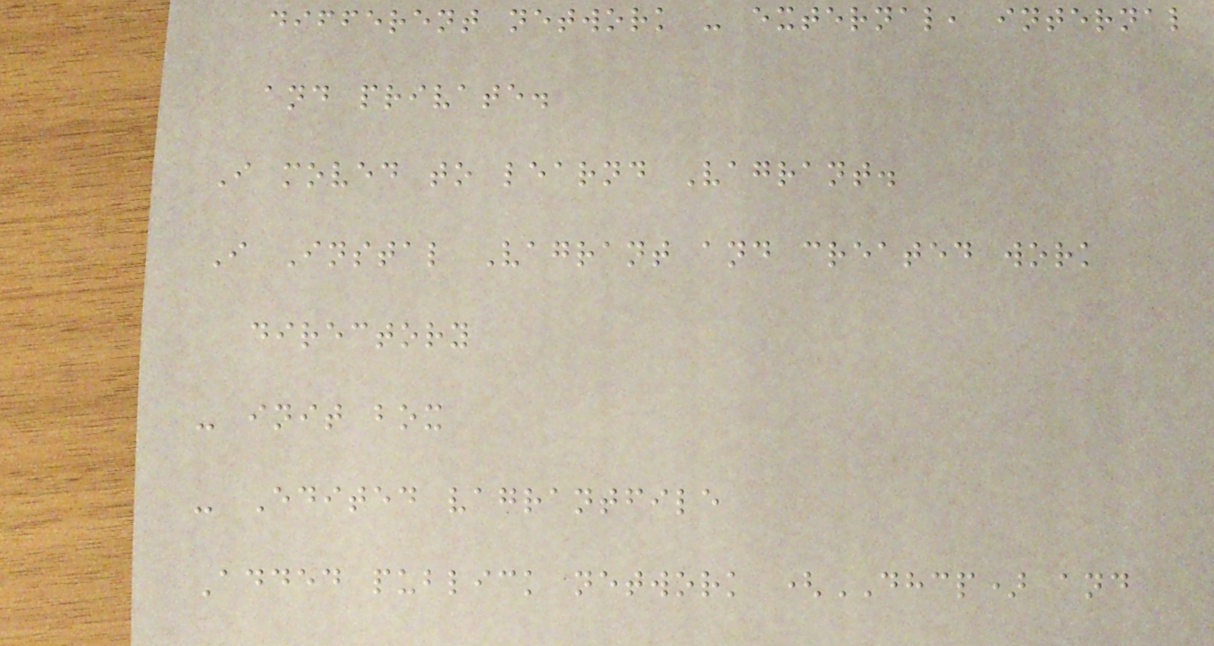different network - external, internal
and private.
I moved to learnd Vagrant.
I Instal Vagrant and created work
directory
- init box
- Edited vagrantfile
Added publick network (DHCP) and
